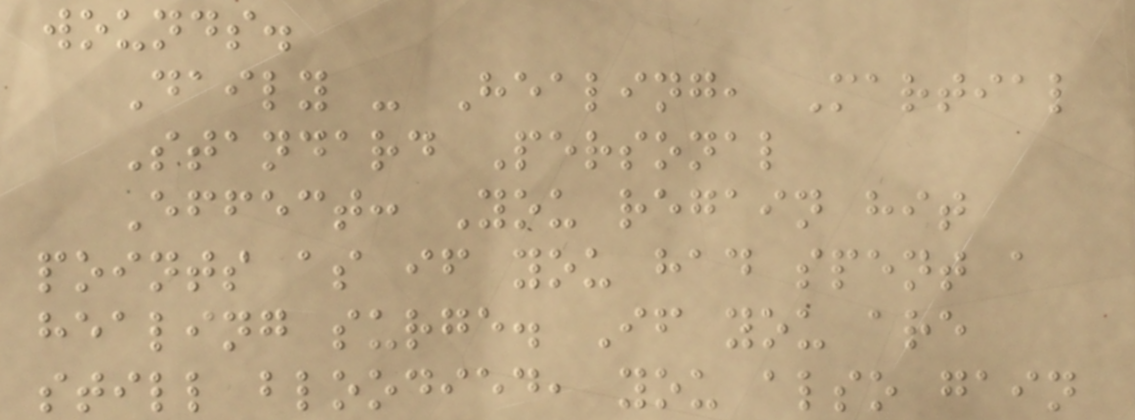wounds.
Daily - Healing, Martial
Standard Personal
Effect: You regain hit
points as if you had spent a
healing surge. If you are
still bloodied, you also gain
